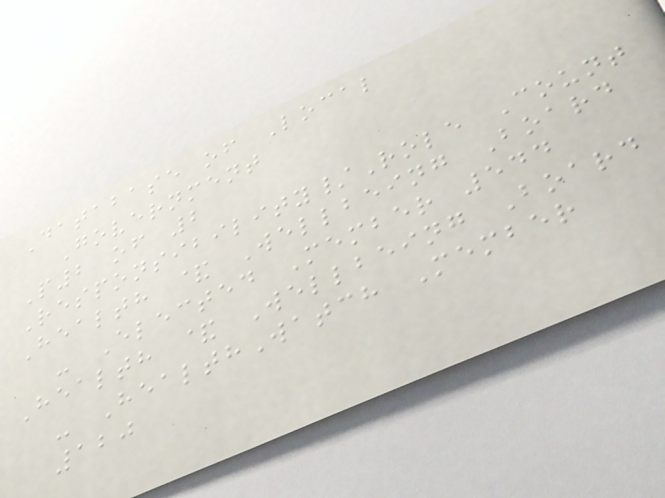Database of Local
Government
P2 of 2
Responsibility/Role Count
Health & Wellbeing Board
- Elected Member 544
Health & Wellbeing Board
- HealthWatch Member
120
